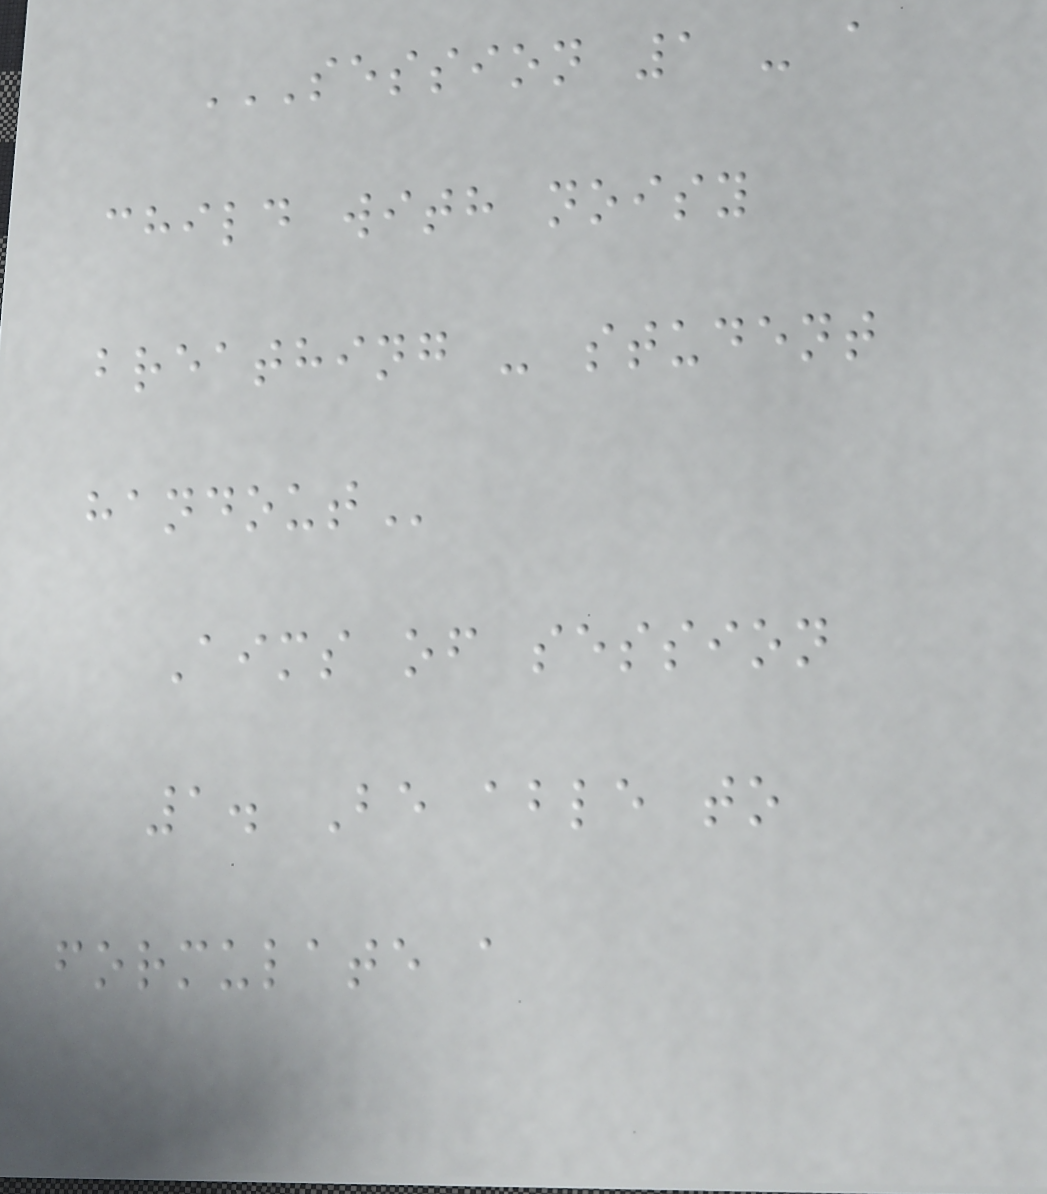SESSION 1 - A
CHILD WITH NOISY
BREATHING - STUDENT
HANDOUT
Aims of session
1. Be able to
formulate a
